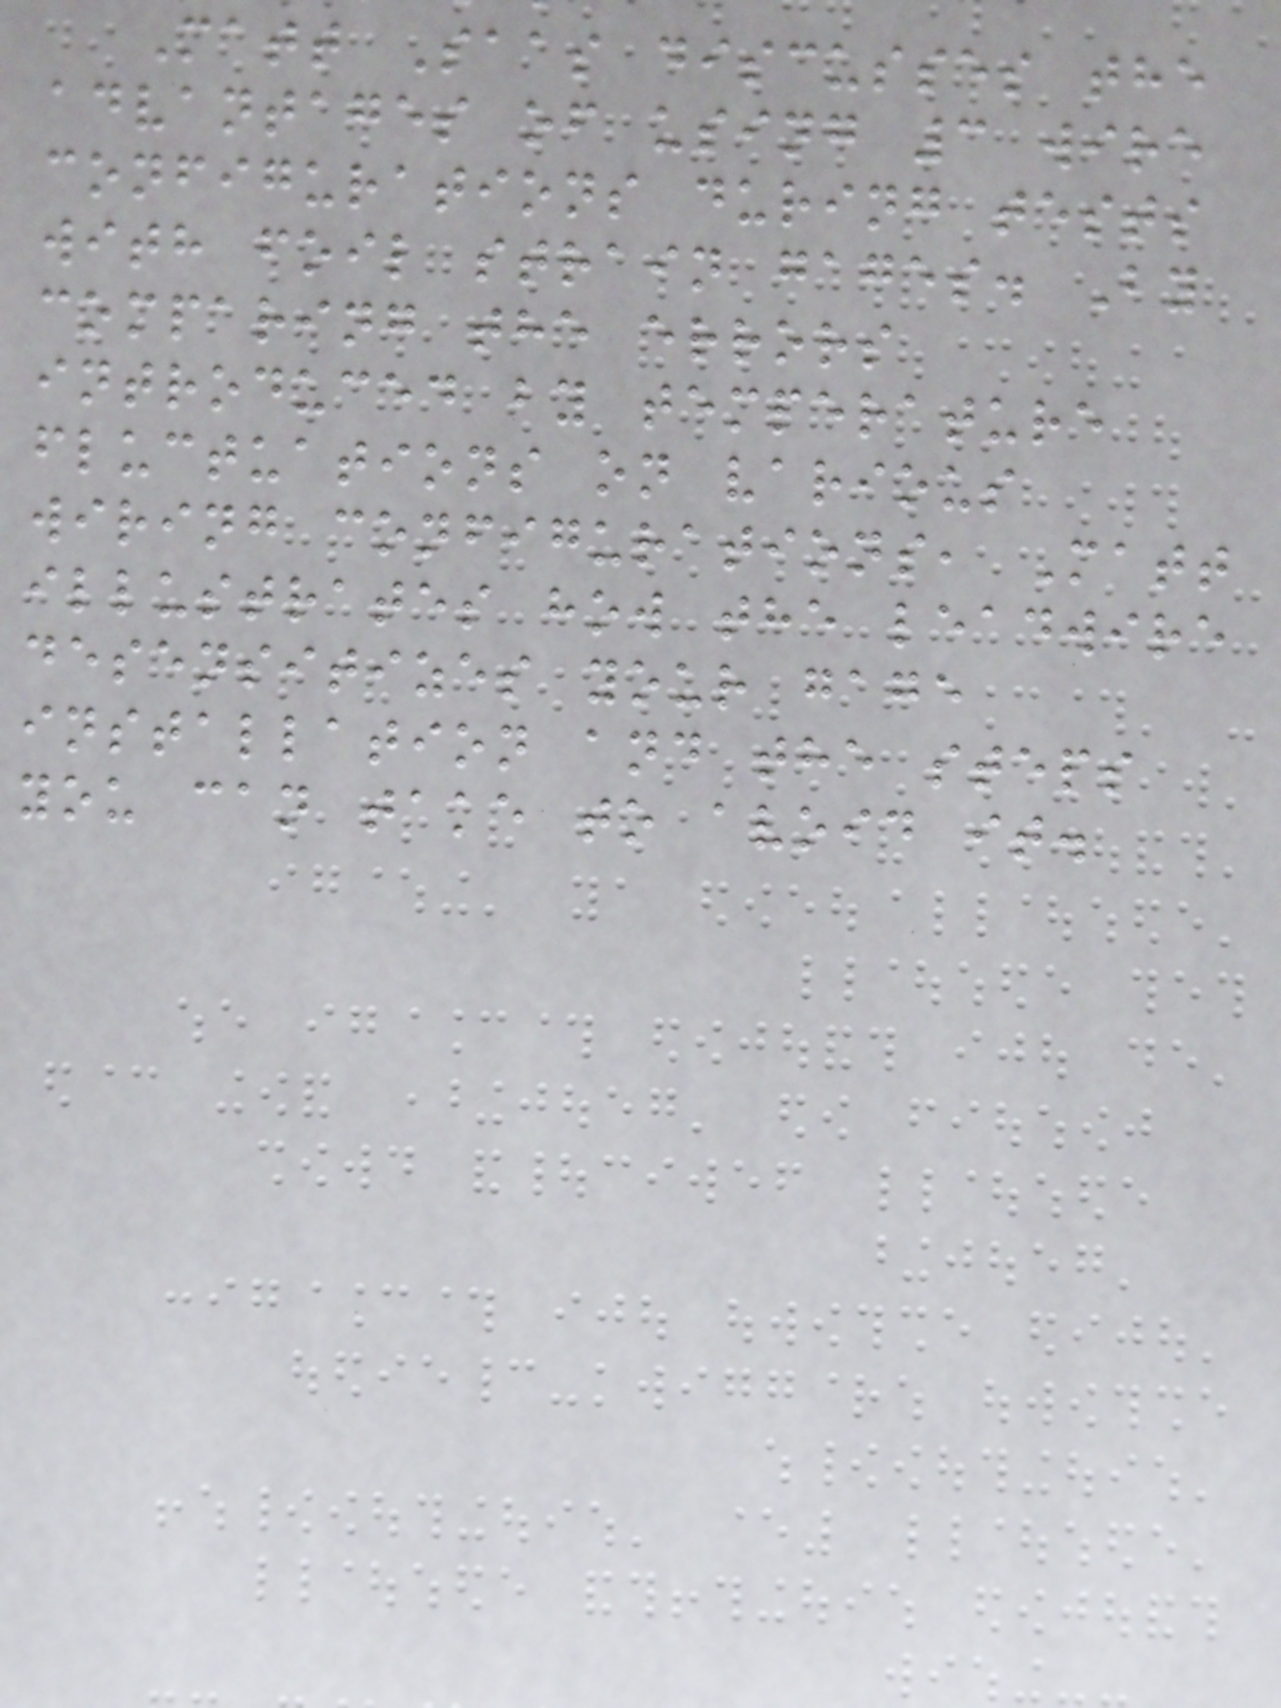Matt Saas discusses the
advantages of using 3 wire
configurations during tests
with foil strain gages. By
comparing the errors
introduced by temperature
fluctuations on various
wiring configurations, Matt
illustrates how the leadwire
desensitizes your gage
installation and the steps
you can take to avoid it.
